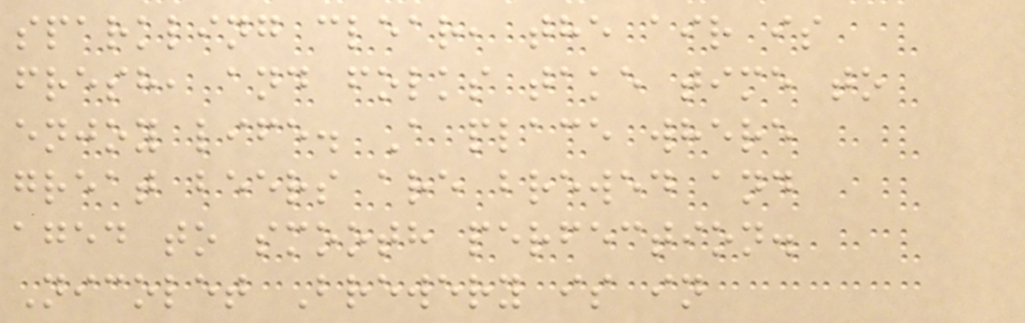sparkling clear, the air is
fresh, and folks take time to
enjoy life. A place where
great beers are brewed and
aged to smooth perfection.
Nicolet Brewery is in
